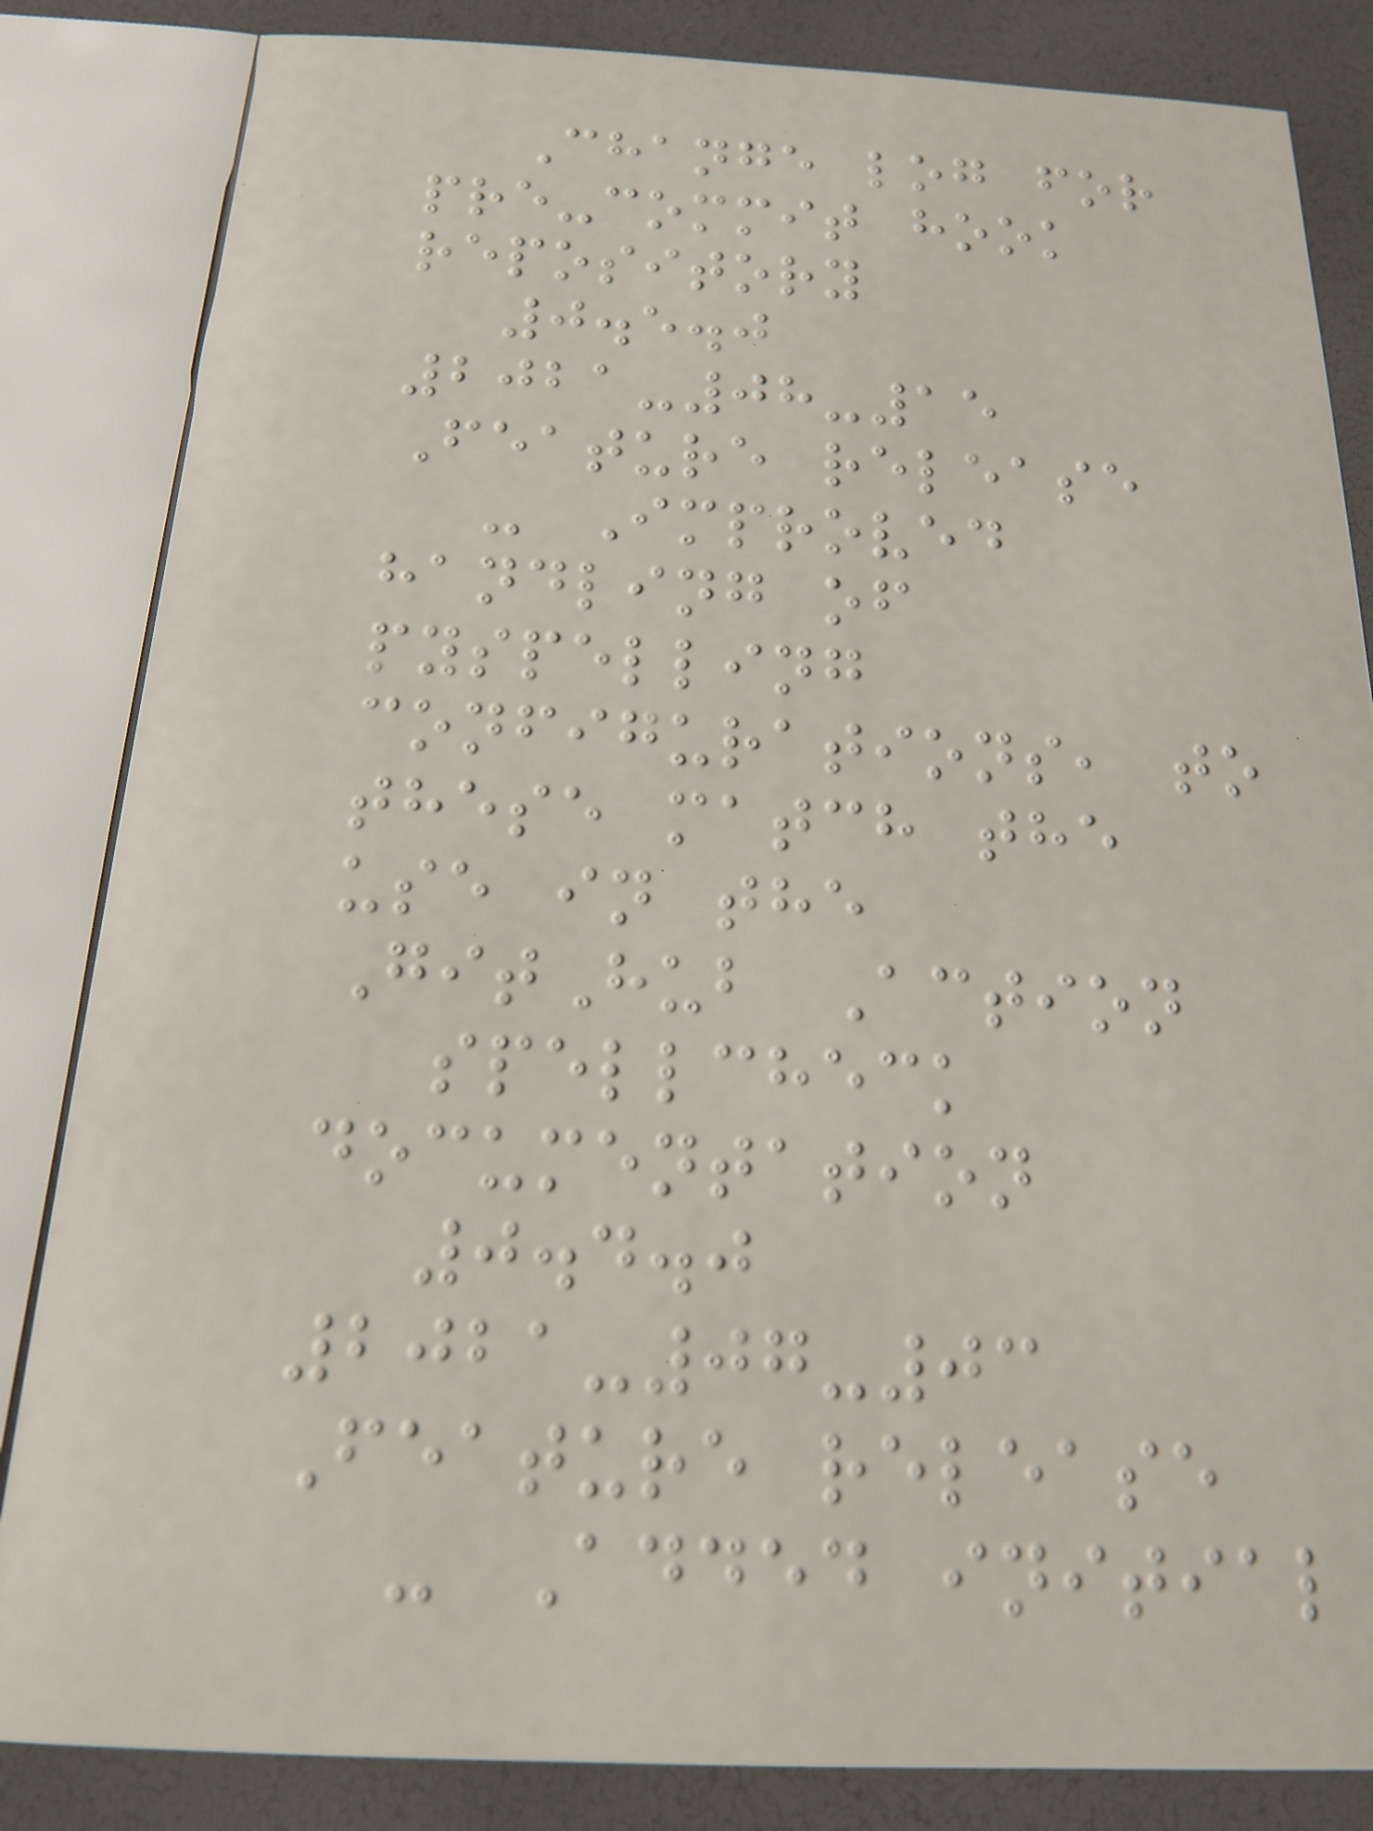Change log for
pre-commit hook
repository
0.5.0
2021-08-15
Feature release
- Improved
handling of
pyspelling
configurations, to
these match the
use in the
GitHub Action
spellcheck
documentation
0.4.0
2021-07-03
Feature release
- Added initial
